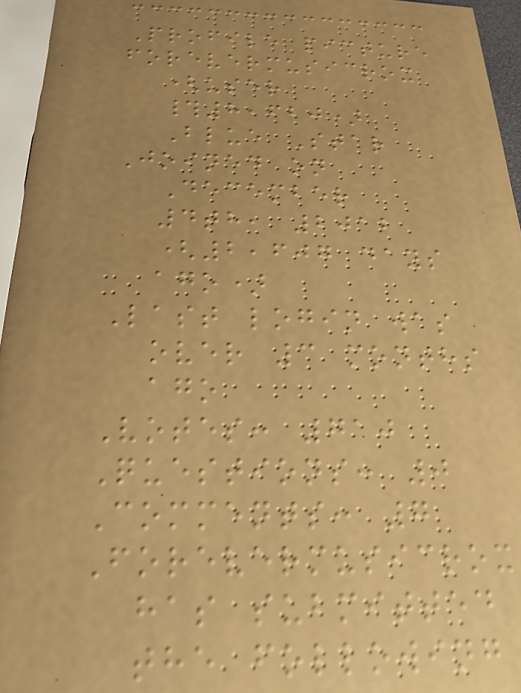Profile picture
forevermusicrox
(user
#8,620)
Blue Star
Joined on
December
4th, 2012
(2,607 days
ago)
Last login was
over 3 months
ago
Votes: 710
Questions: 0
Comments: 7
Forevermusicrox
has submitted
the following
